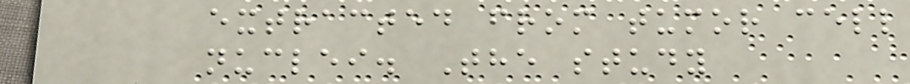extracted from tumor cell
nuclei. The study
